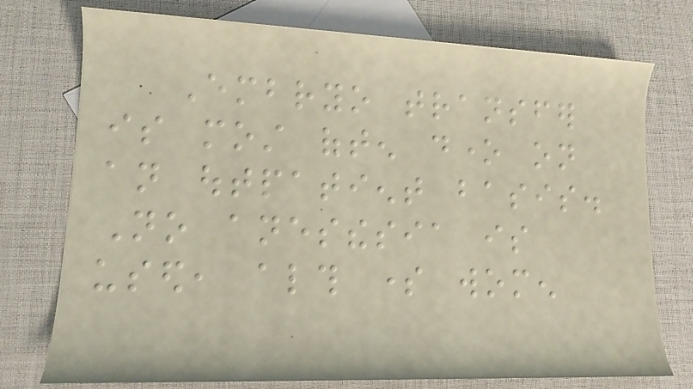Embryo transfer
is most often done on
an outpatient basis.
No anesthesia is
used, although some women
